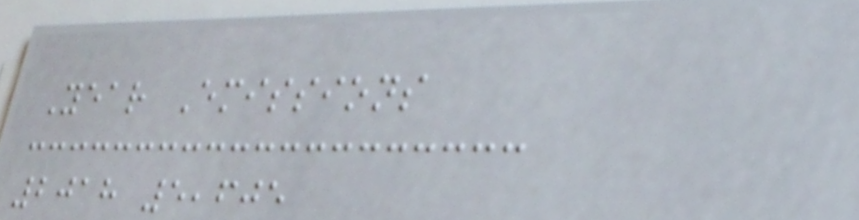Year Emissions
2018 5,605
